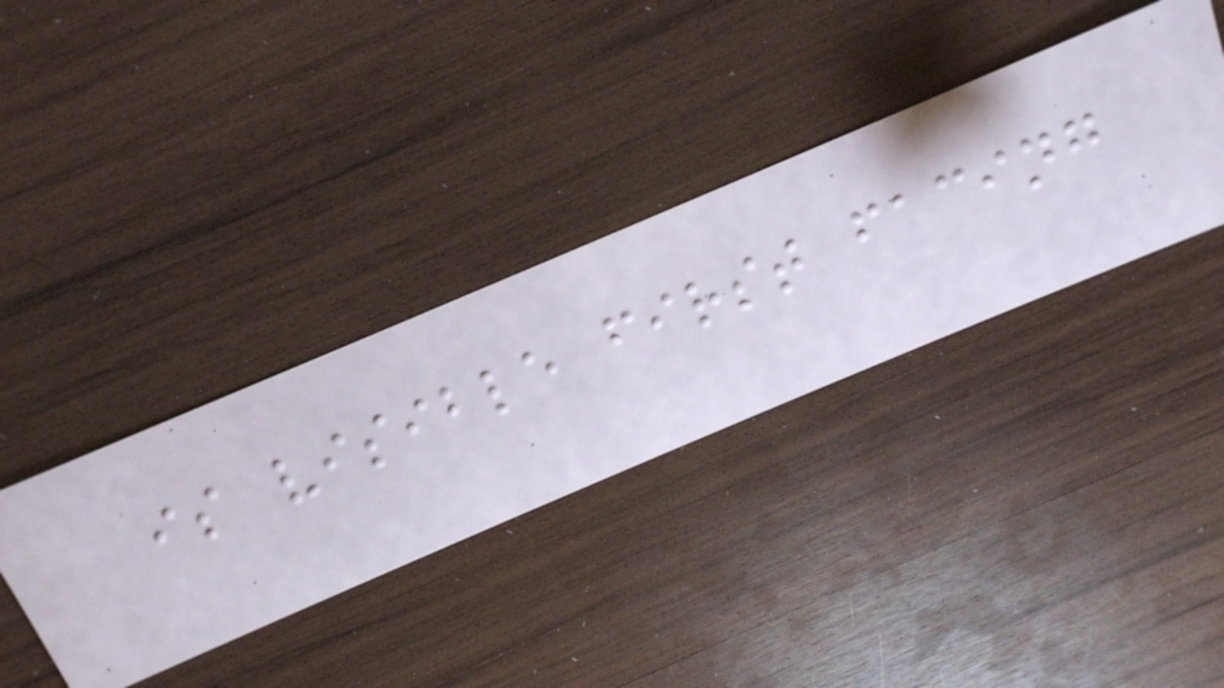is visible first facing
